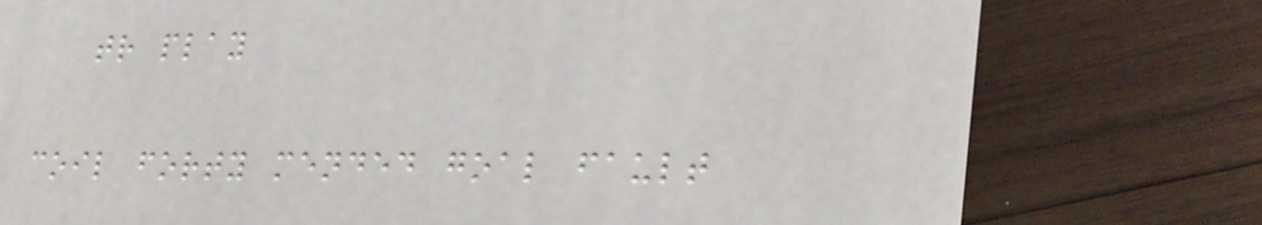tr play
coil forty mended goal fault
